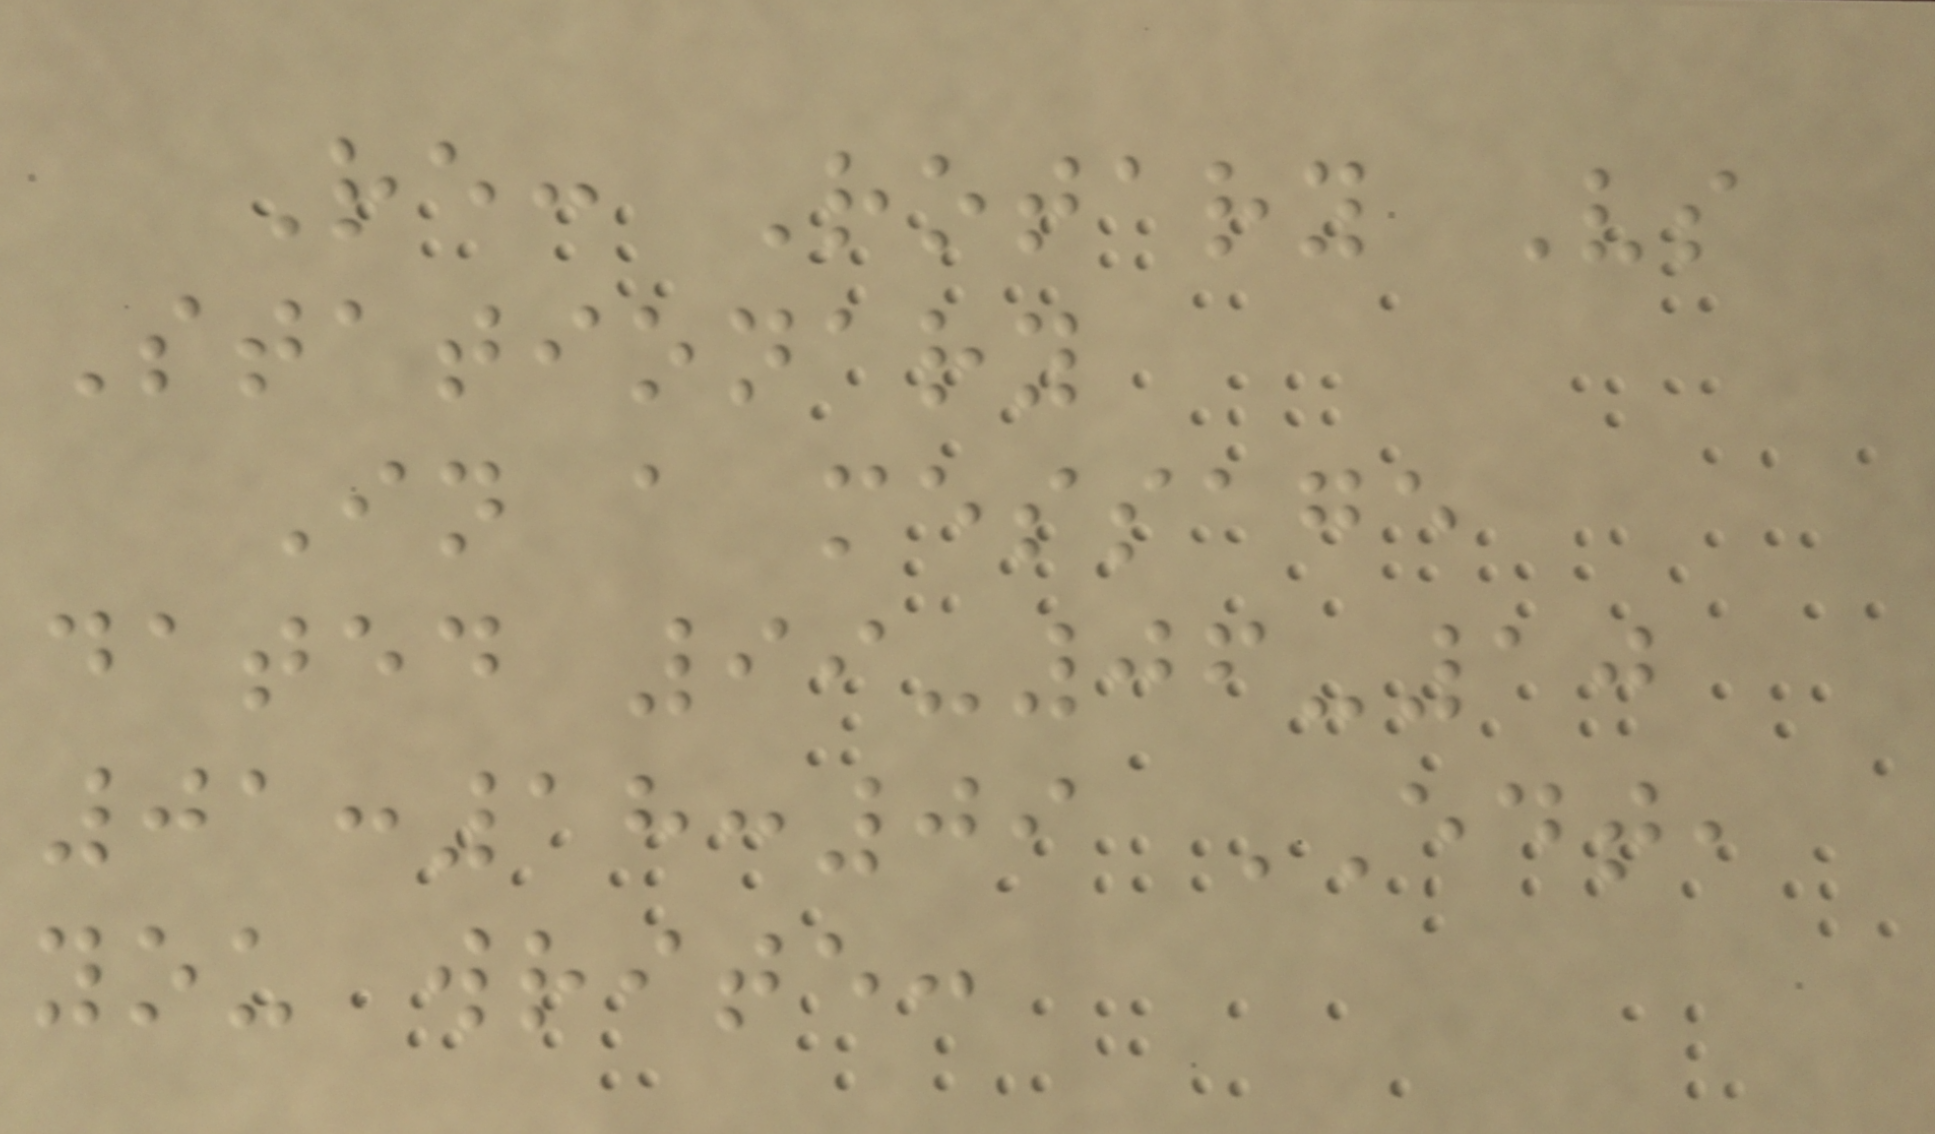Re: Rotary Vs
Stationary
In a message
dated 99-06-10
01:18:09 EDT,
you write:
